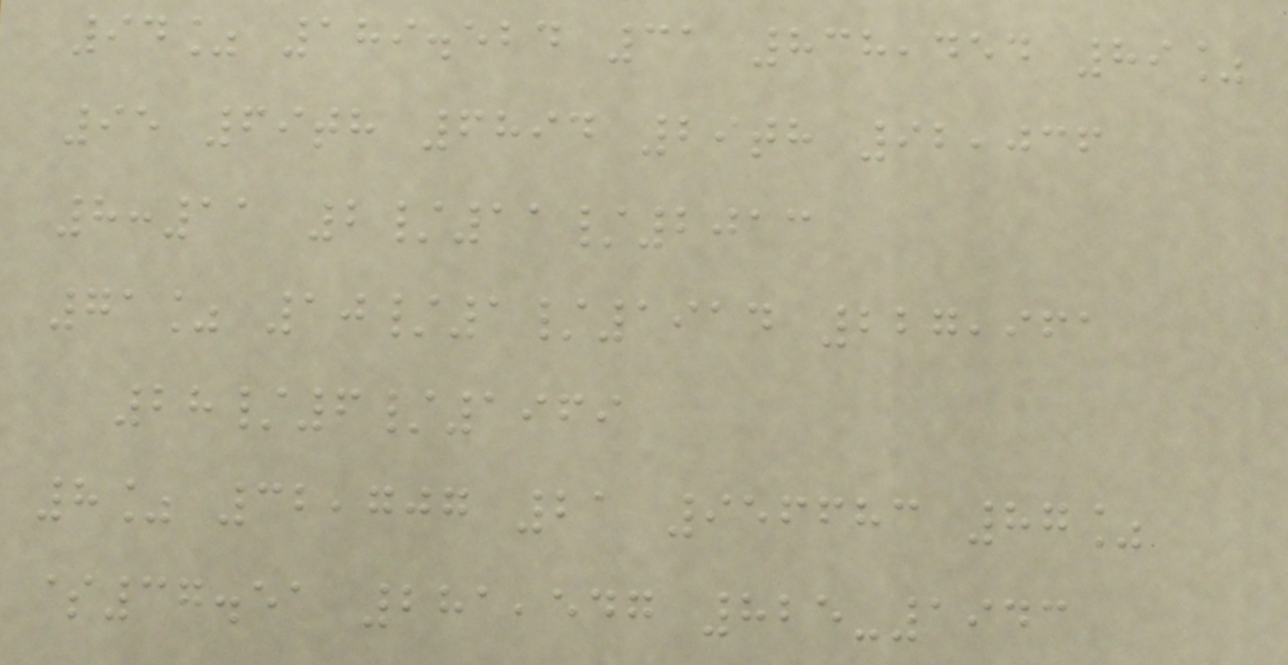94% 189.524 31 838,454 89%
95 69th 6894 29th 92,036
8:11 2/11/2013
71% 10/1/1914 227,961
28/6/1969
8% 32,707 21 956683 87%
$37.51 281,547 825-1943
